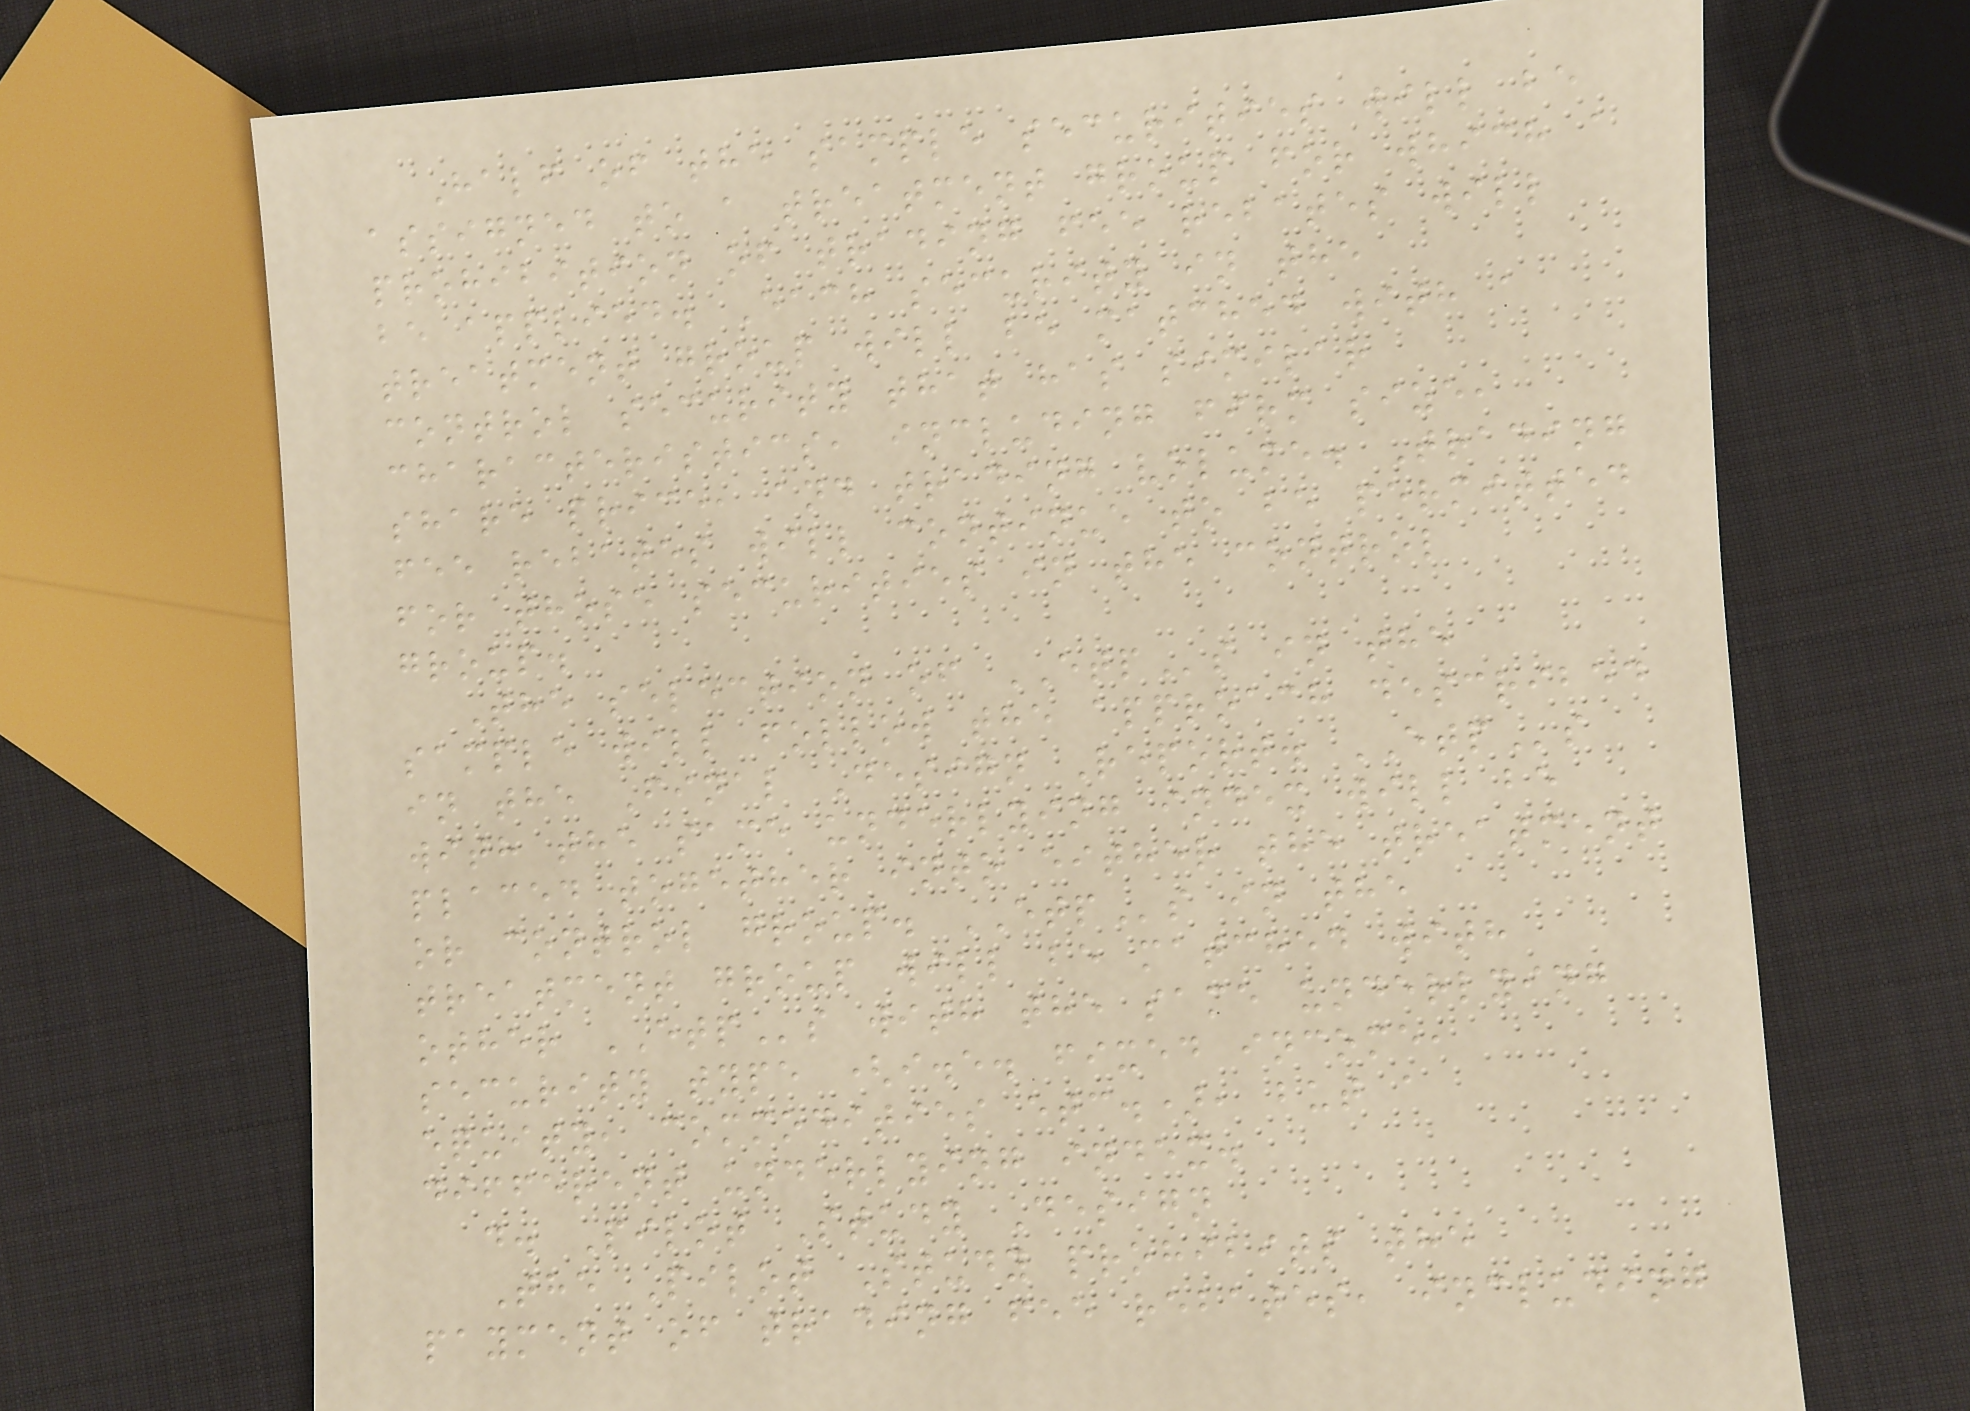Half of the sample securities will be
assigned to a treatment group for which a
prohibition of trading fee rebates will
be applied. Each security in the
treatment group will be matched with a
control security that has similar
characteristics, including firm size,
share price, and trading volume. Trading
fee rebates will continue to be permitted
for those securities in the control
group.
The selection of ETPs in the
sample will follow the approach described
in the Final Design Report. ETPs
with the same underlying index will be
placed together into either the treatment
or control group. ETPs in the
treatment group will be matched with
other ETPs with the same underlying
security type (i.e. fixed income,
equity, commodities etc.), but a
different underlying index.
d. Pilot Study Design
The Pilot Study prohibits the
payment of trading fee rebates, including
